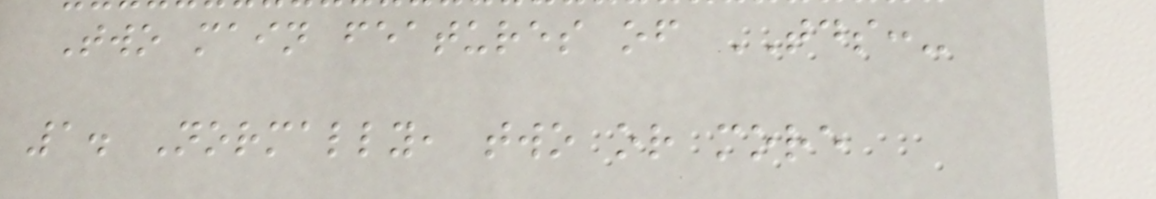Two main features of TDS:-
1. Normally, two or more
